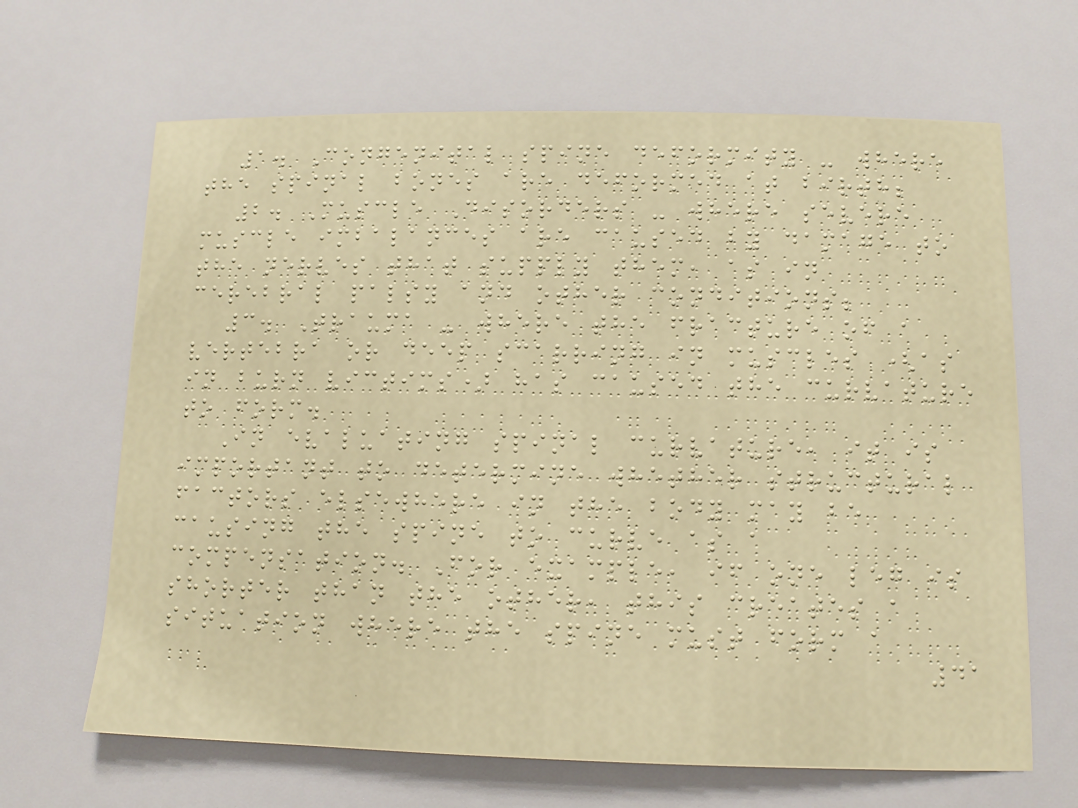1. Congenital spine deformity - where
the spinal bones are deformed at birth;
2. Muscle Disorders - where severe
muscle imbalances are caused by damage to
the nerves that supply them, as in
cerebral palsy and other conditions;
3. Trauma - where the fracture of a
vertebra or deep scarring in muscles (as
in burn victims) has caused the curvature
to form.
In evaluating spinal curvature, it is
important to determine whether structural
factors elsewhere in the body may be
causing the spine to curve as a
compensation. For example, if one leg is
shorter than the other, this creates a
situation where the spine must form a
41
